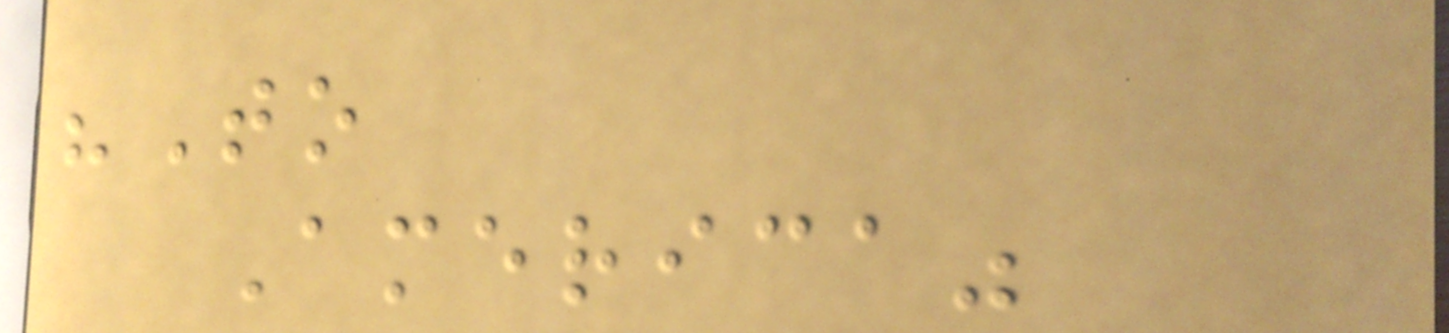"To
America"
